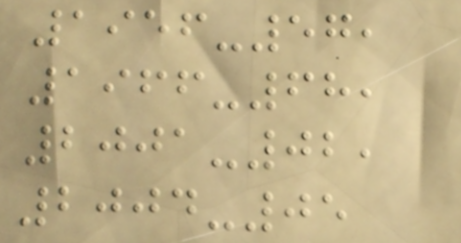1956-57,
1966-68,
2001-02,
2004-05
